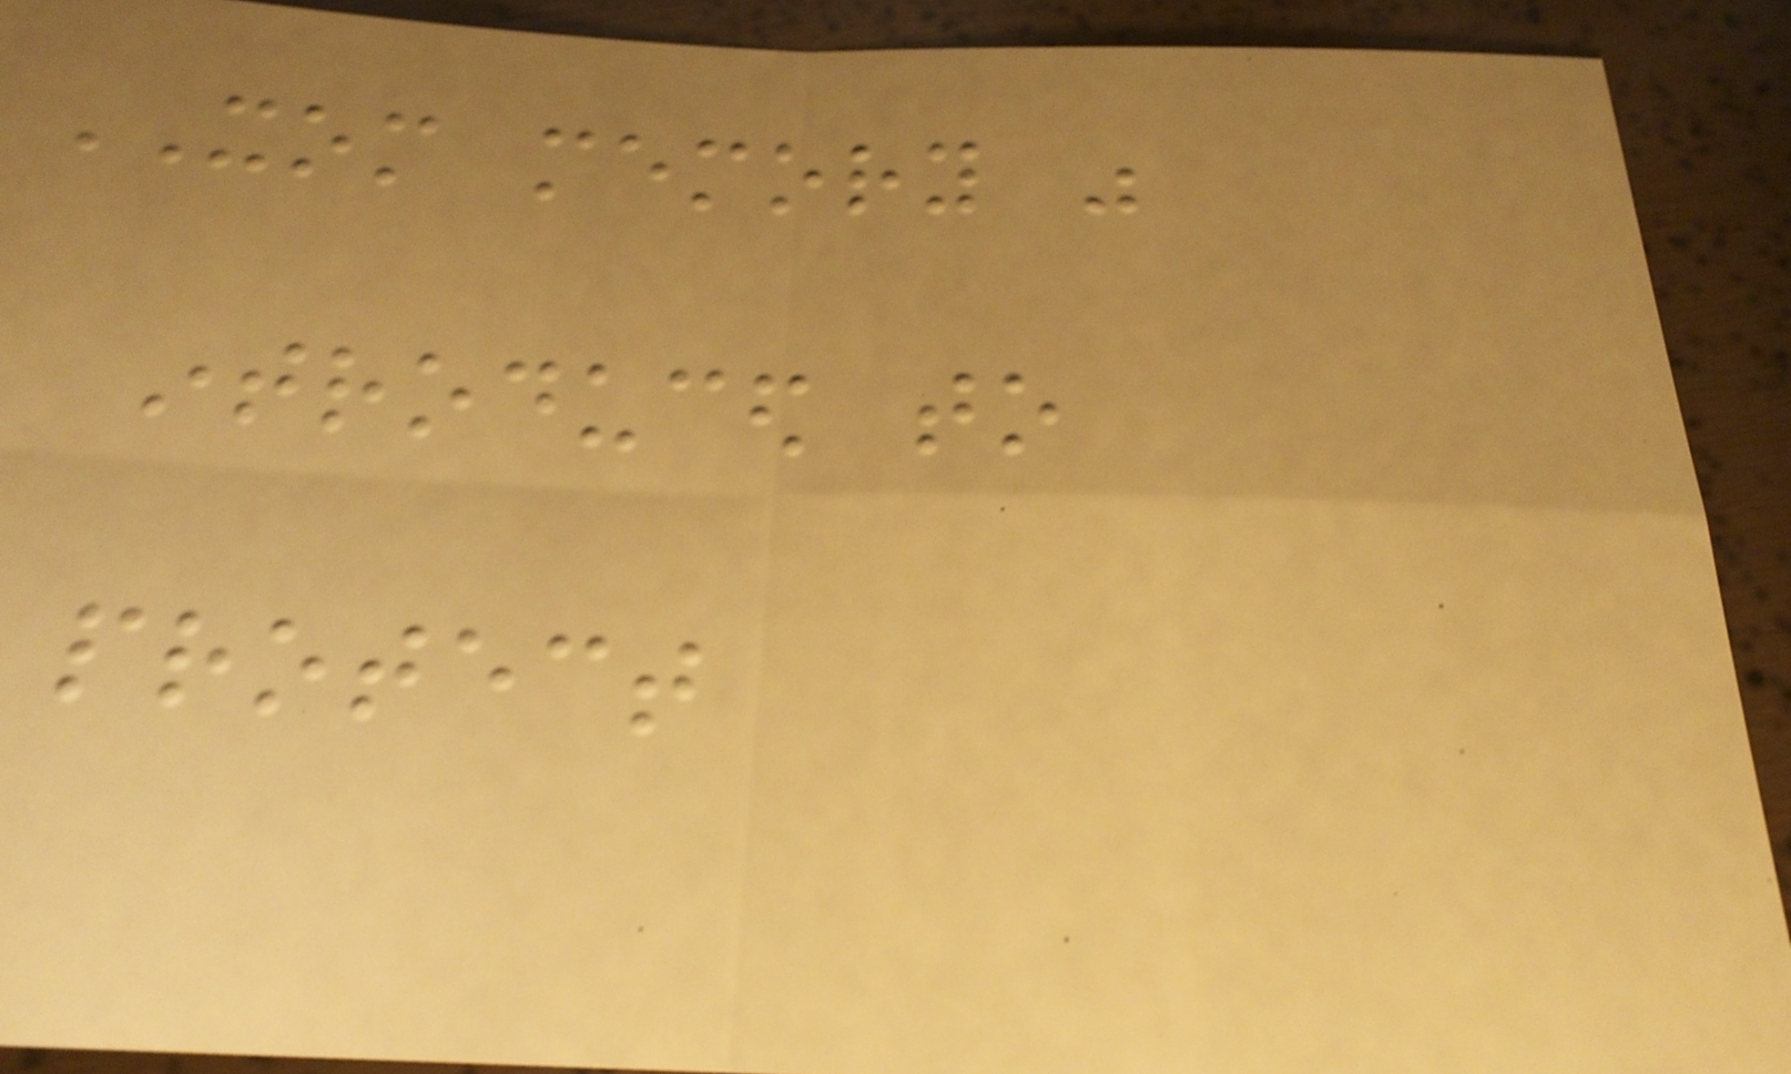XOM memory was
introduced to
protect
